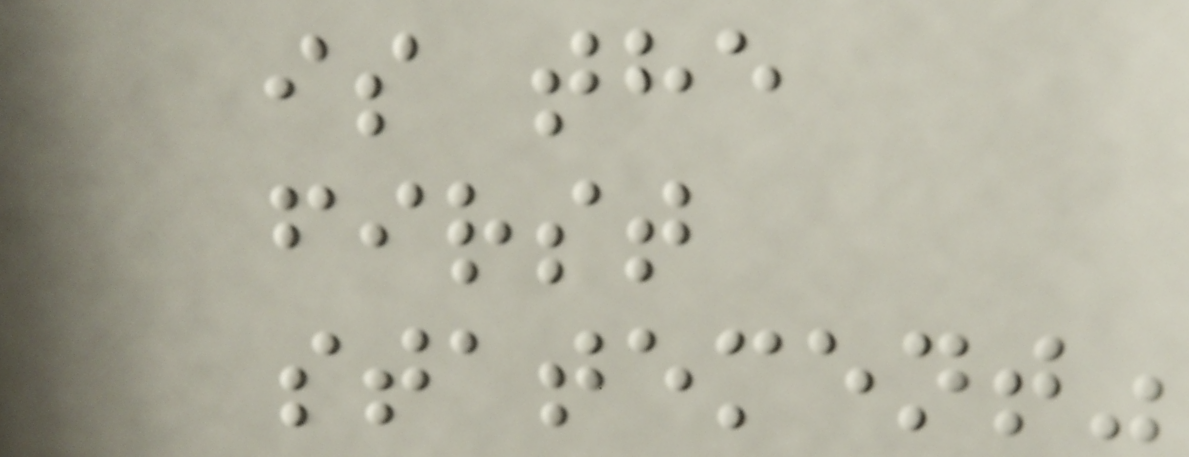is the
first
statement"
